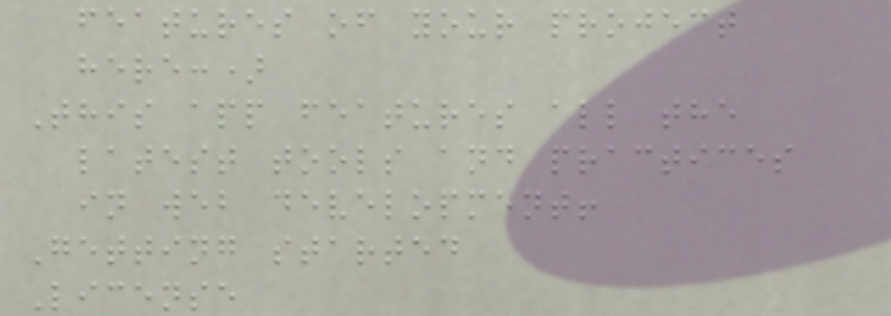features of your project
here:)
This app features all the
latest tools and practices
in web development!
Getting started
License
